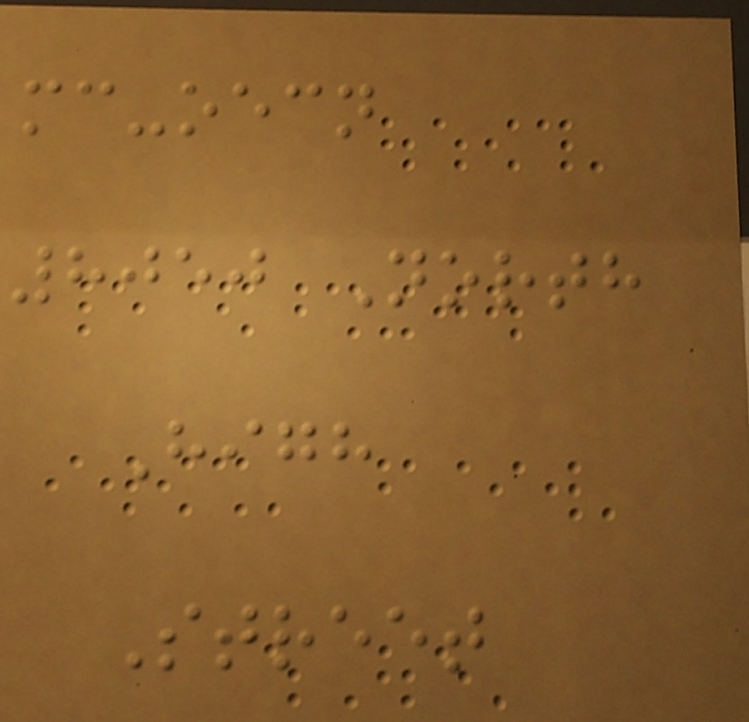mc-oecn
8050 North
High
Street
